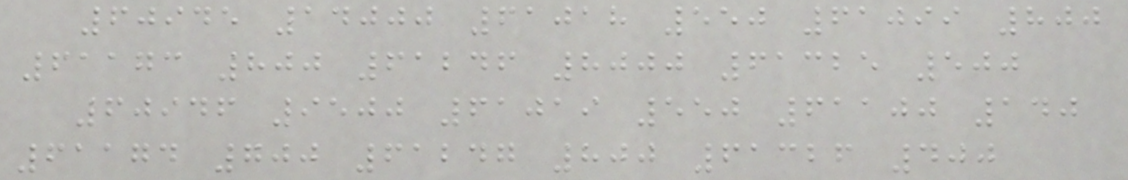60945 14000 61018 550 61099 800
61173 800 61246 8000 61325 500
60946 9500 61019 550 61100 140
61174 700 61247 800 61326 400
